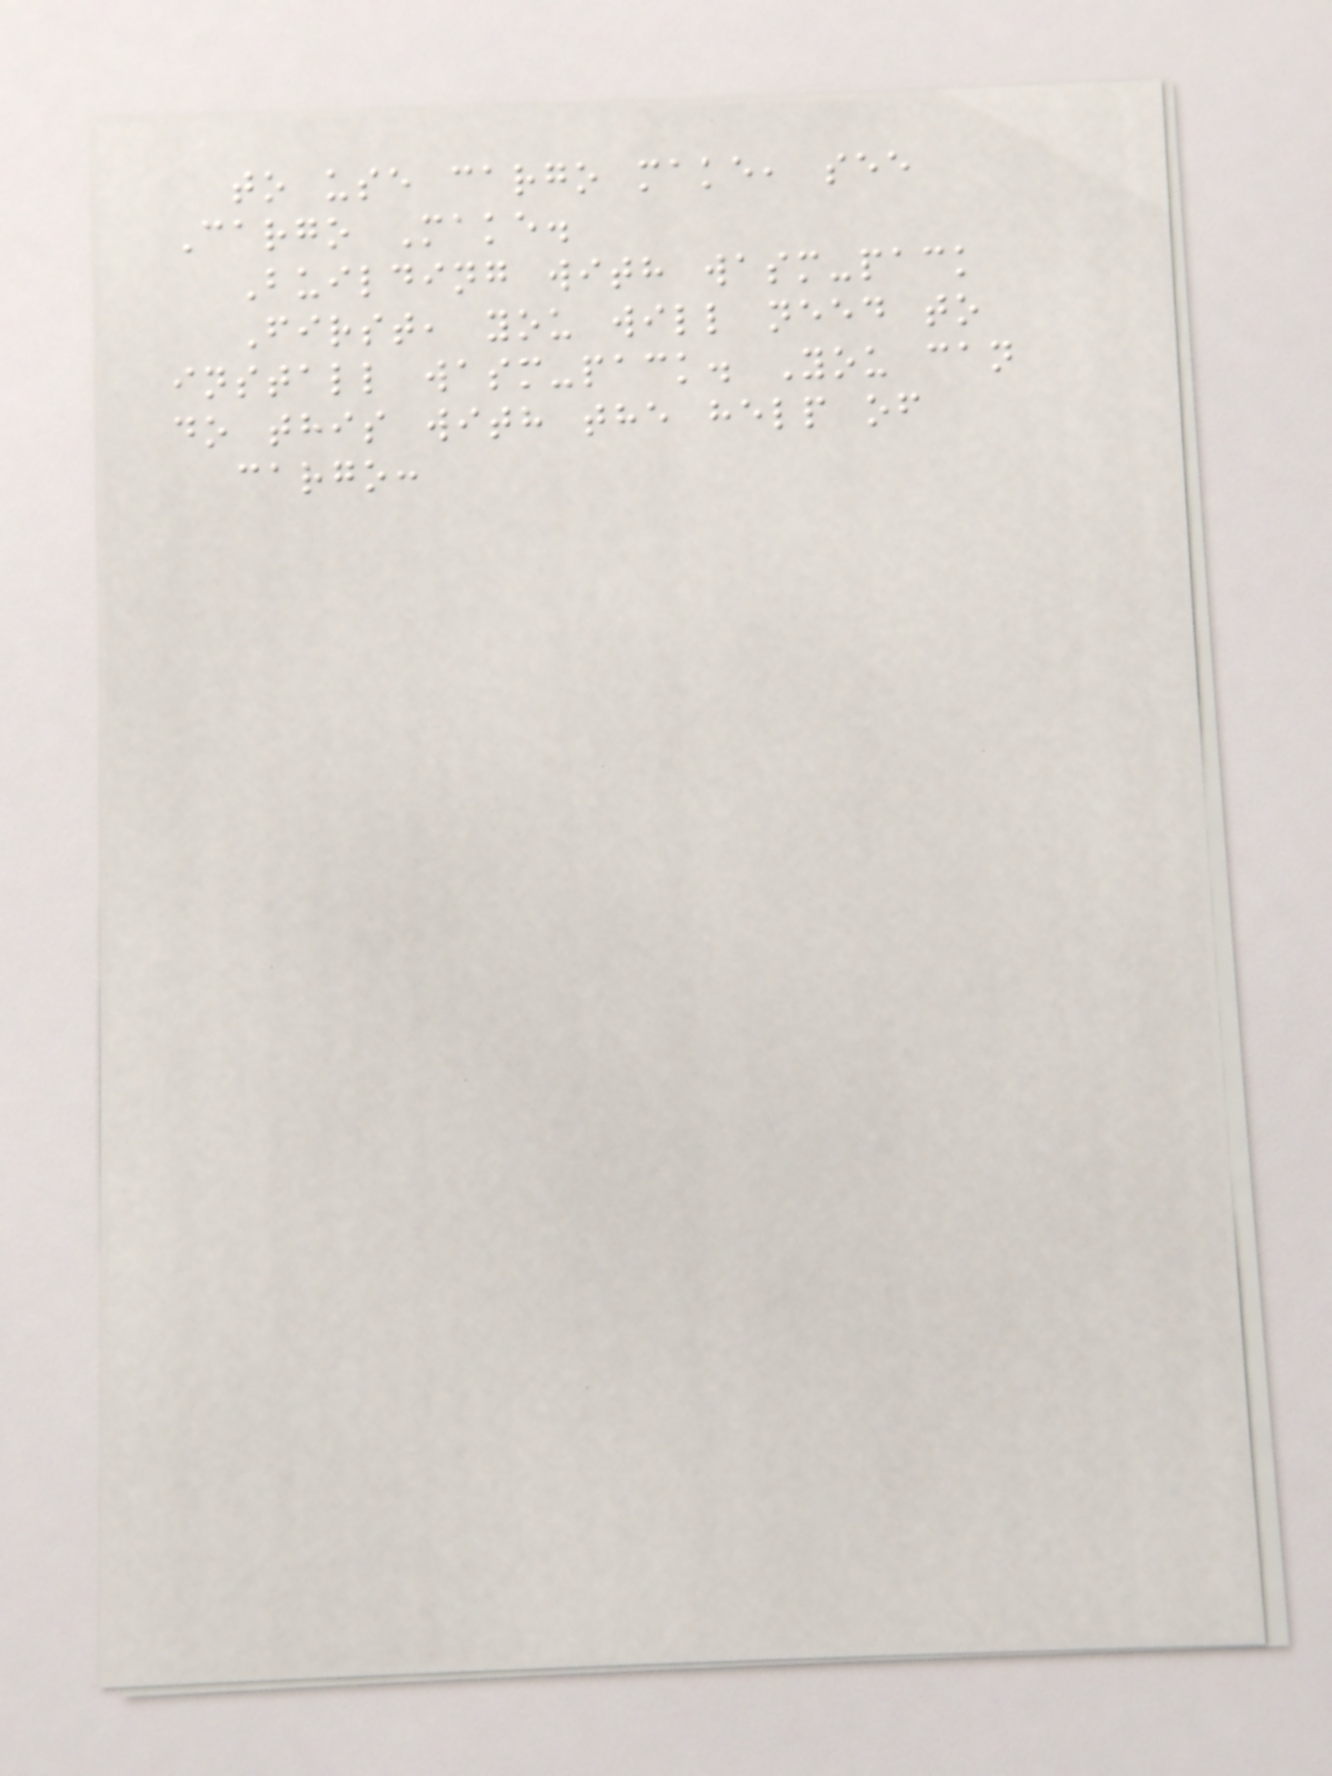to use cargo make, see
Cargo Make.
Building with wasm-pack
First, you will need to
install wasm-pack. You can
do this with the help of
cargo:
